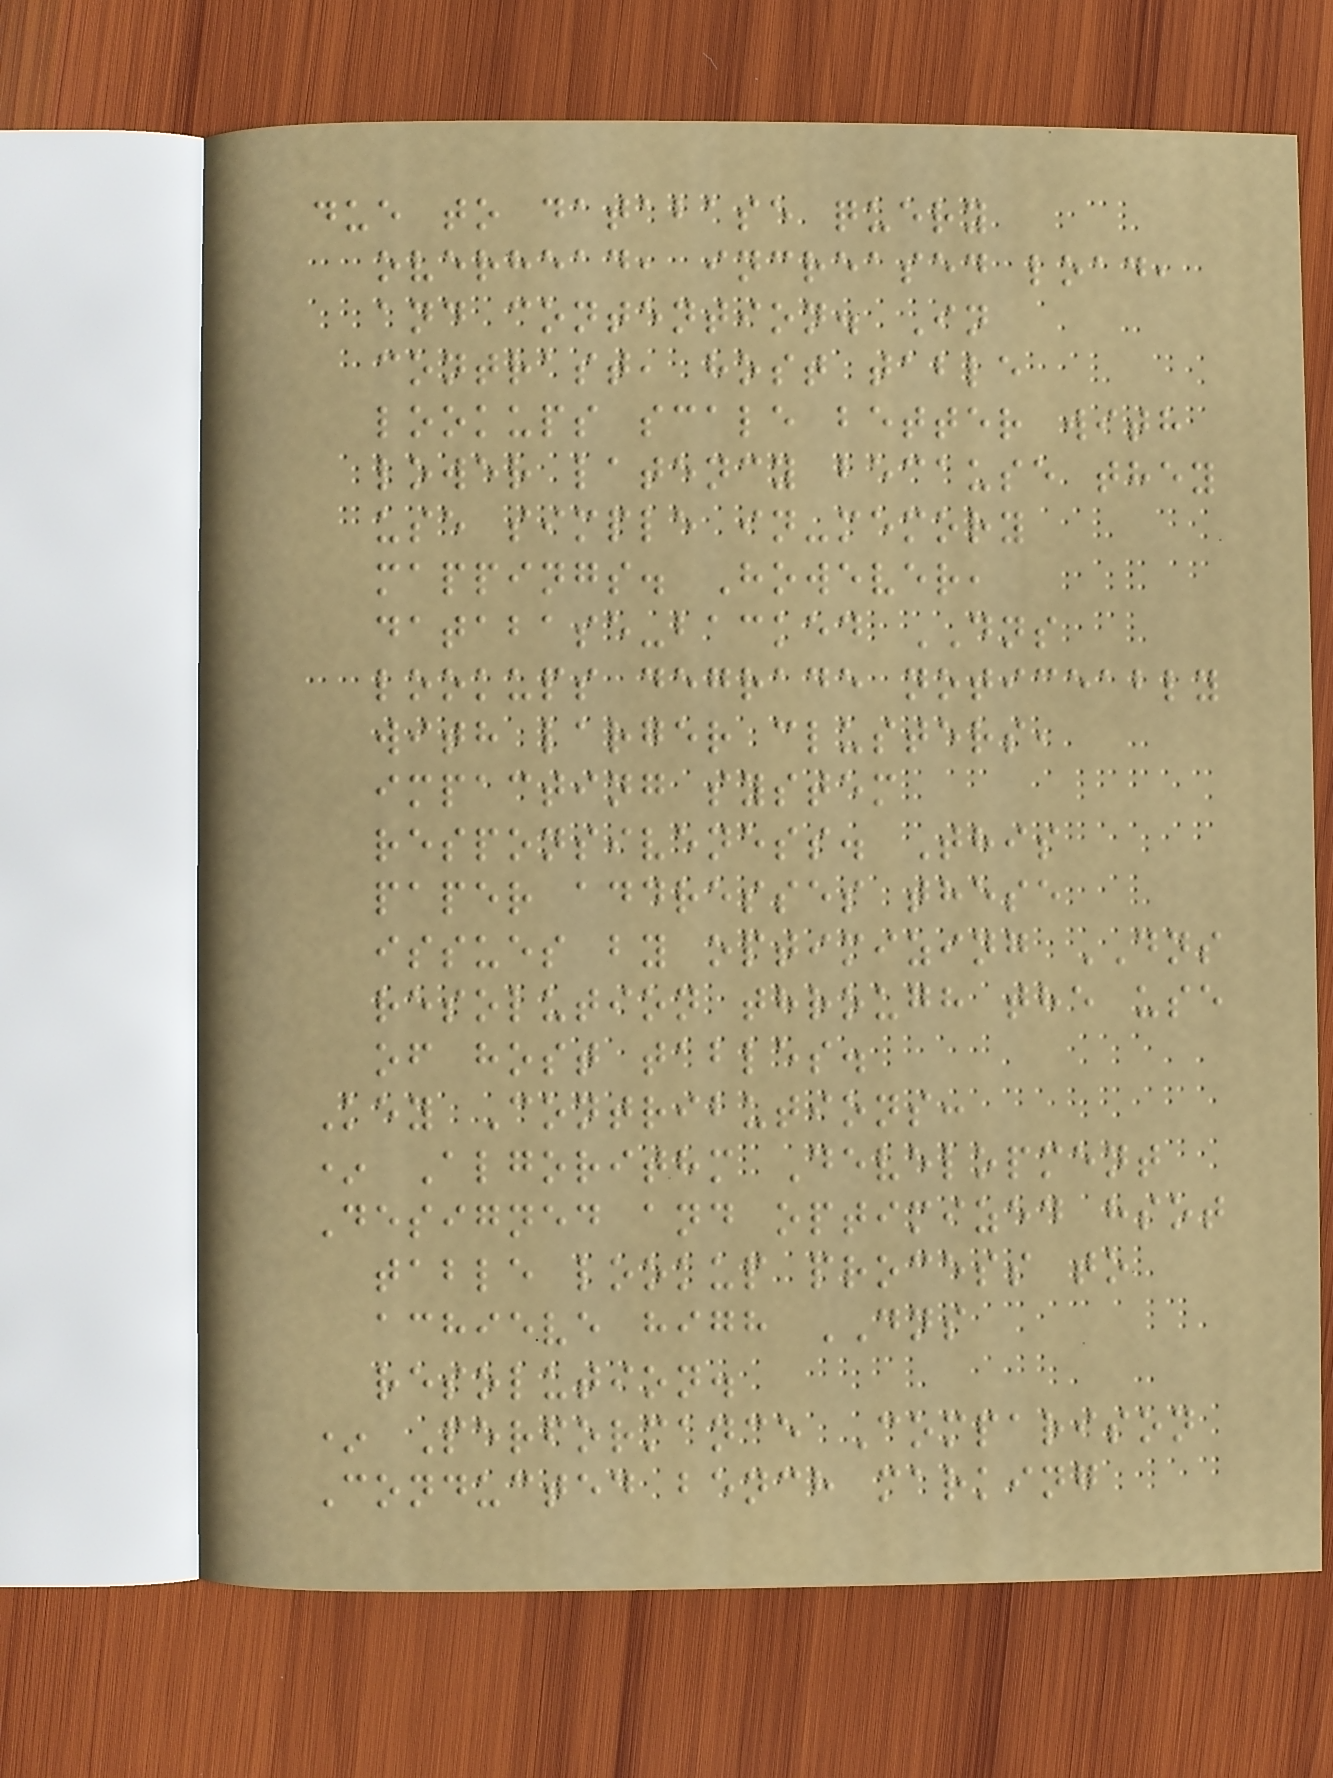due to database query
overhead, increased load,
and contention. In
contrast, host table
lookups scale better with
lower latency because they
use simple in-memory
mappings. However,
database-backed DNS
lookups degrade noticeably
with larger clusters,
impacting system
responsiveness. This
paper addresses these
issues by optimizing DNS
resolution through the use
of host tables.
Key Contributions:
* Algorithm Development
Designed and optimized hsot
table lookup process to
achieve high DNS
resolution.
* Performance Comparison
Conducted bench marking
